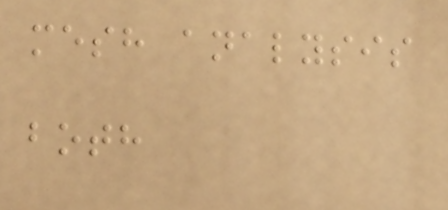mesh analysis
both
